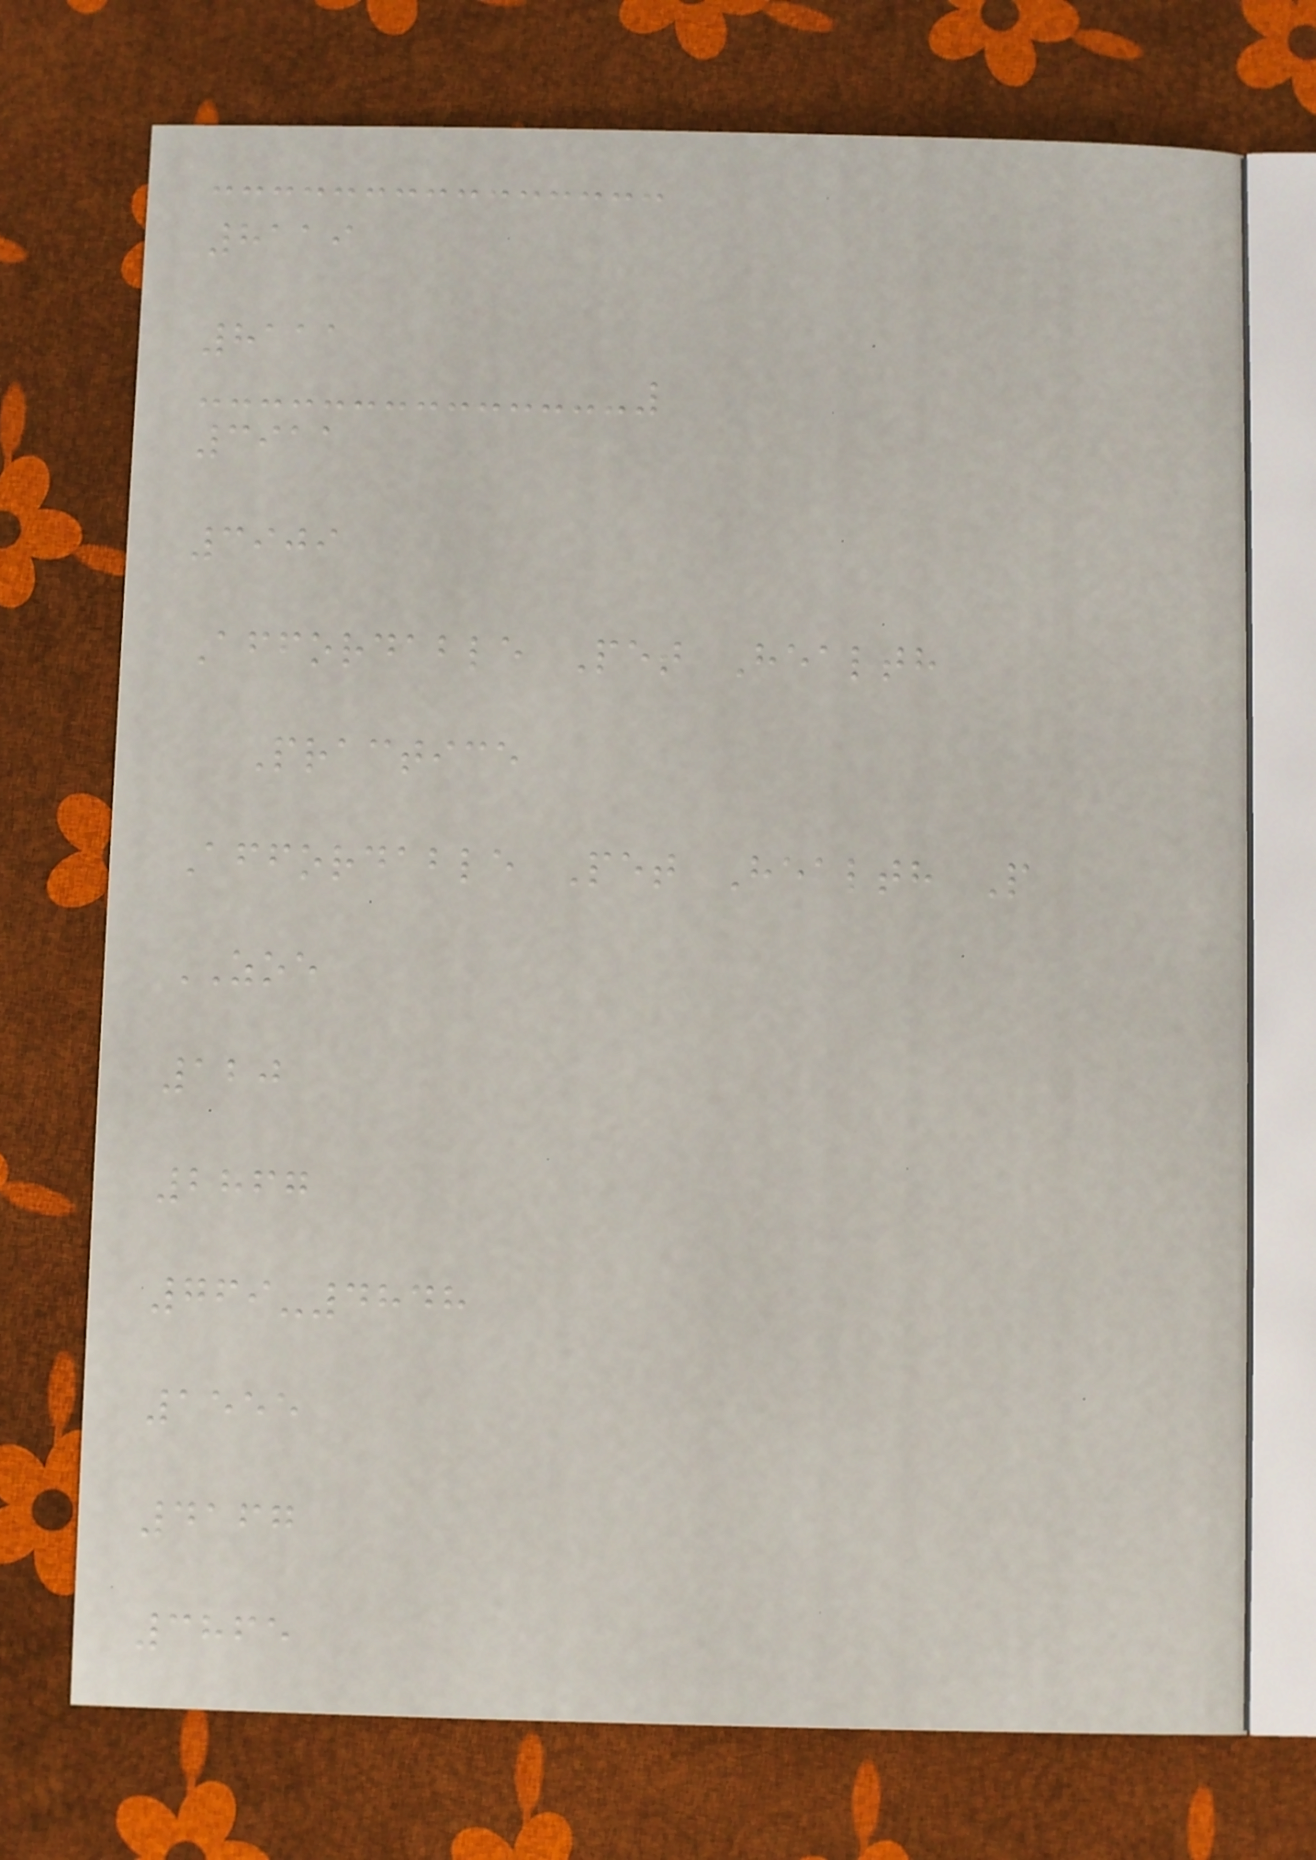8119
8111
3911
3909
Affordable Pet Health
Practice
Affordable Pet Health P
ZOE
120
2867
769-4848
1555
4167
3865
